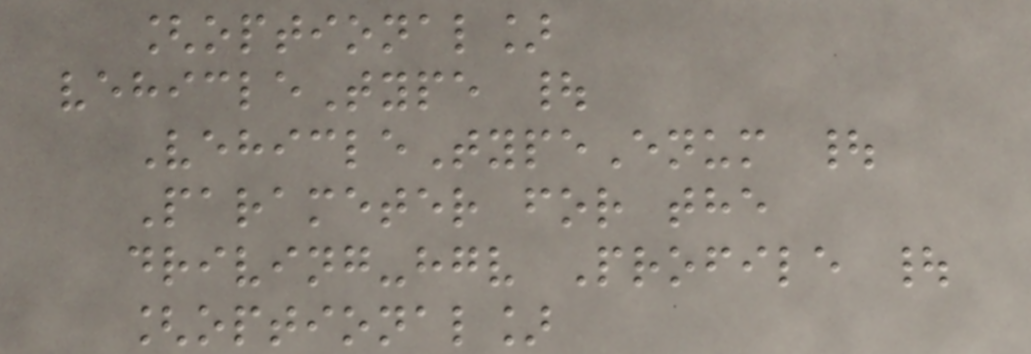[optional]
vehicleType |
VehicleTypeEnum |
Parameter for the
driving-hgv Profile |
[optional]
